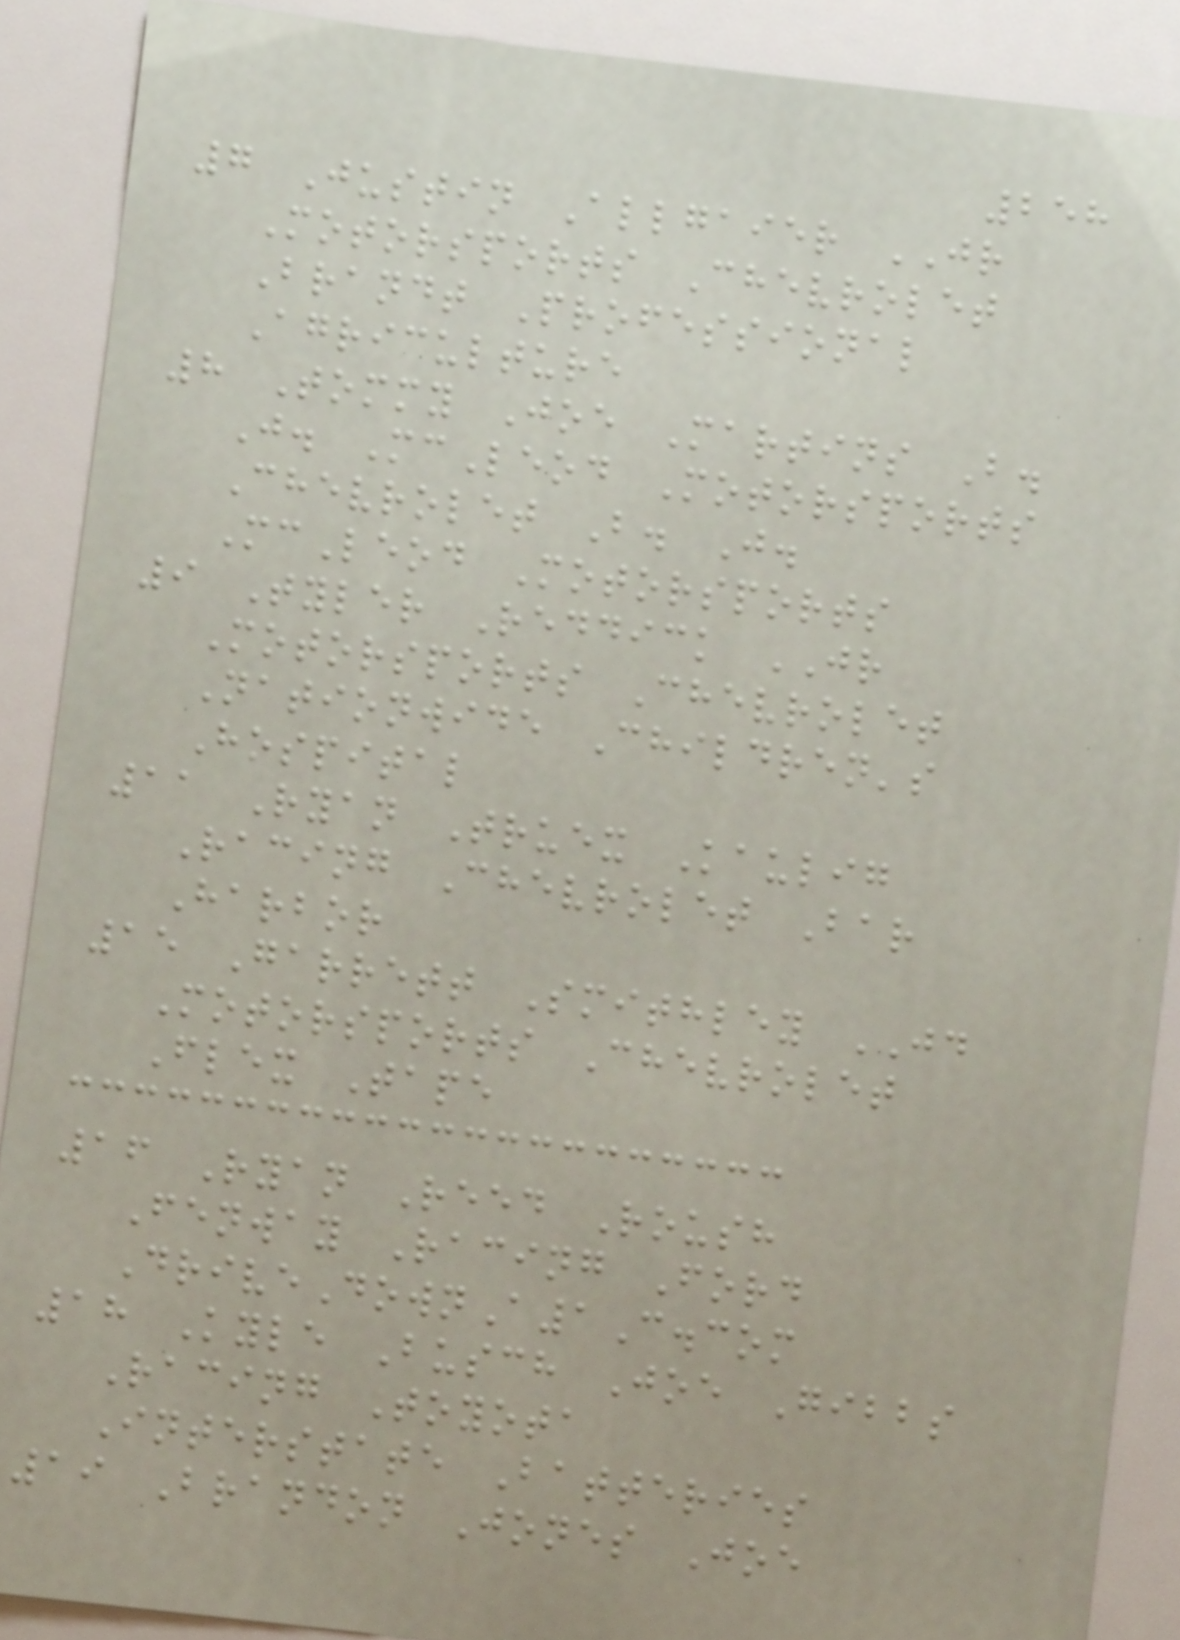258
7 Justin Allgaier JR
Motorsports Chevrolet
Brandt Professional
Agriculture
8 Tommy Joe Martins B.
J. McLeod Motorsports
Chevrolet B. J.
McLeod Motorsports
9 Tyler Reddick JR
Motorsports Chevrolet
Nationwide Children's
Hospital
11 Ryan Truex Kaulig
Racing Chevrolet Bar
Harbor
15 Garrett Smithley JD
Motorsports Chevrolet
Flex Tape
16 Ryan Reed Roush
Fenway Racing Ford
DriveDownA1C.com
18 Kyle Busch Joe Gibbs
Racing Toyota
Interstate Batteries
19 Brandon Jones Joe
